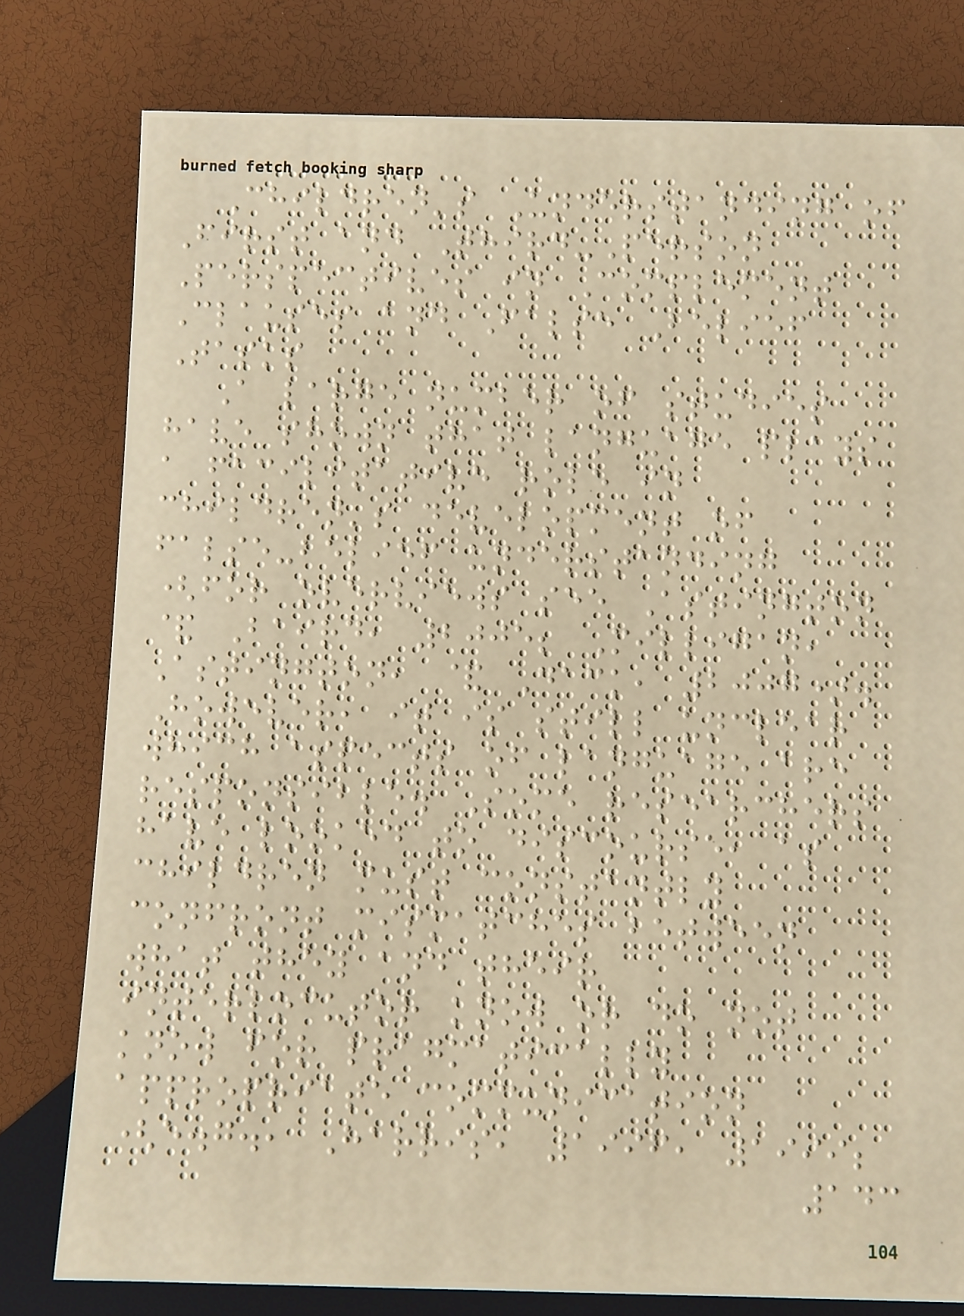Children's Understanding of
First and Third-Person
Perspectives in Complement
Clauses and False Belief
Tasks
A large number of studies
have shown that language plays
a facilitative role in
children's development of
false-belief understanding
(for overviews see Astington
& Baird, 2005; Milligan,
Astington, & Dack, 2007).
However, it is still unclear
which aspects of language are
responsible. Some researchers
have looked to discourse, as
children must constantly
confront mismatches between
what they and their
interlocutor know or do not
know for pragmatically
appropriate communication
(e.g., Harris, 1996, 1999;
143
